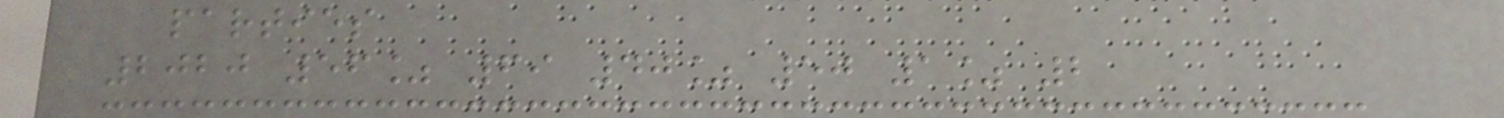parties
2020 56% 69 40% 50 1% 2
